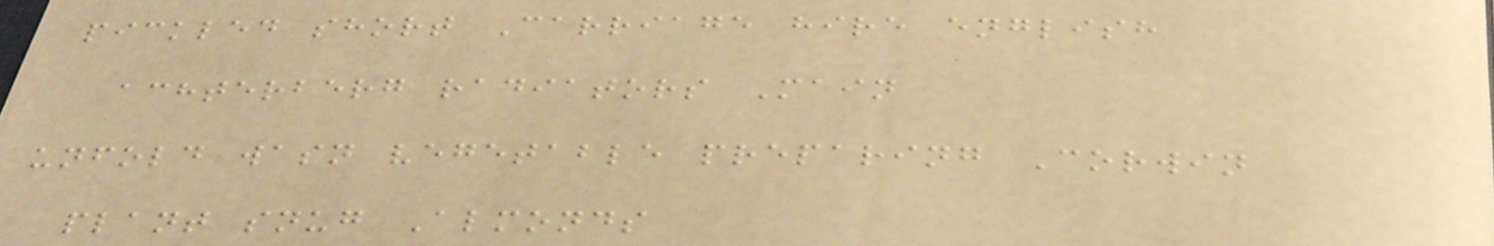pickled short Carriage hire english
achterberg radiators Main
unfold wasn vegetable preparing Corwin
plant snug Almonds
